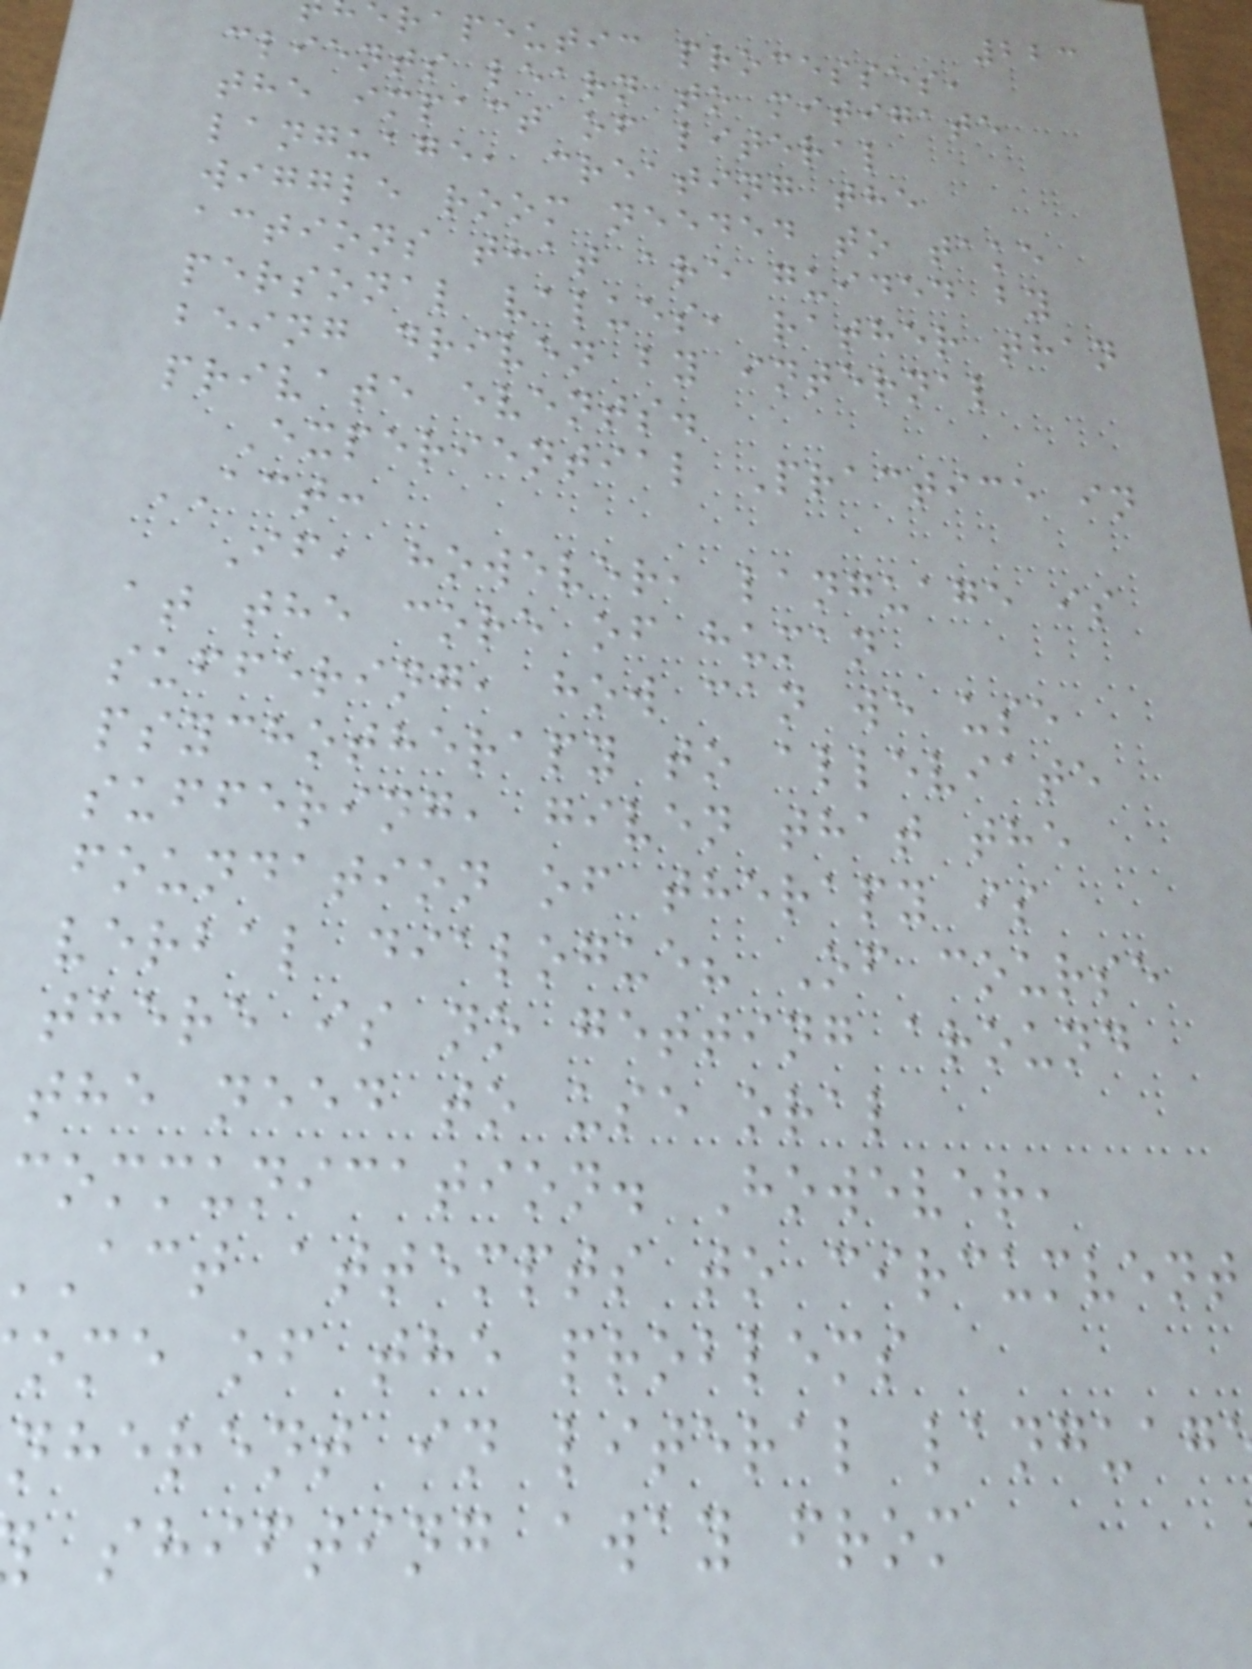223
erapeutic processes,
clients learn to mitigate
the impact of literal
language, creating the
wiggle room needed to take
actions that are guided by
personal values, rather than
being driven by internal
private events.
Experiential Practice in
ACT:
If, however, language is
at the core of human
suffering, how can we use
psychotherapy to alleviate
suffering, given that the
foundation of therapy is
verbal dialogue? Of course
there is no getting around
the need to use oral
communication. However,
act attempts to circumvent
ome of the problems
nherent in literal languag
shifting away from
